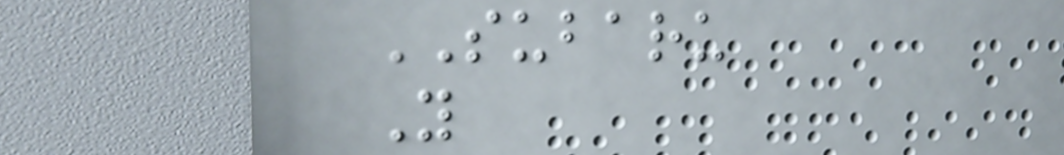SUBARU
Y
